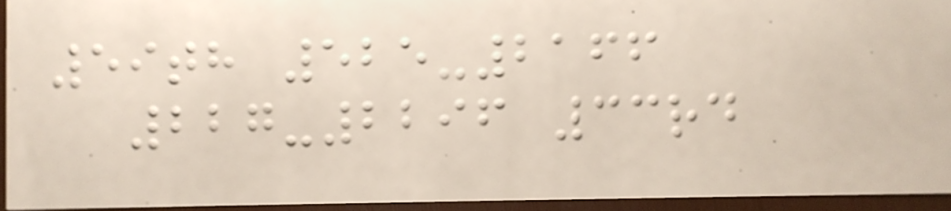59th 525-2166
227-2296 33rd
